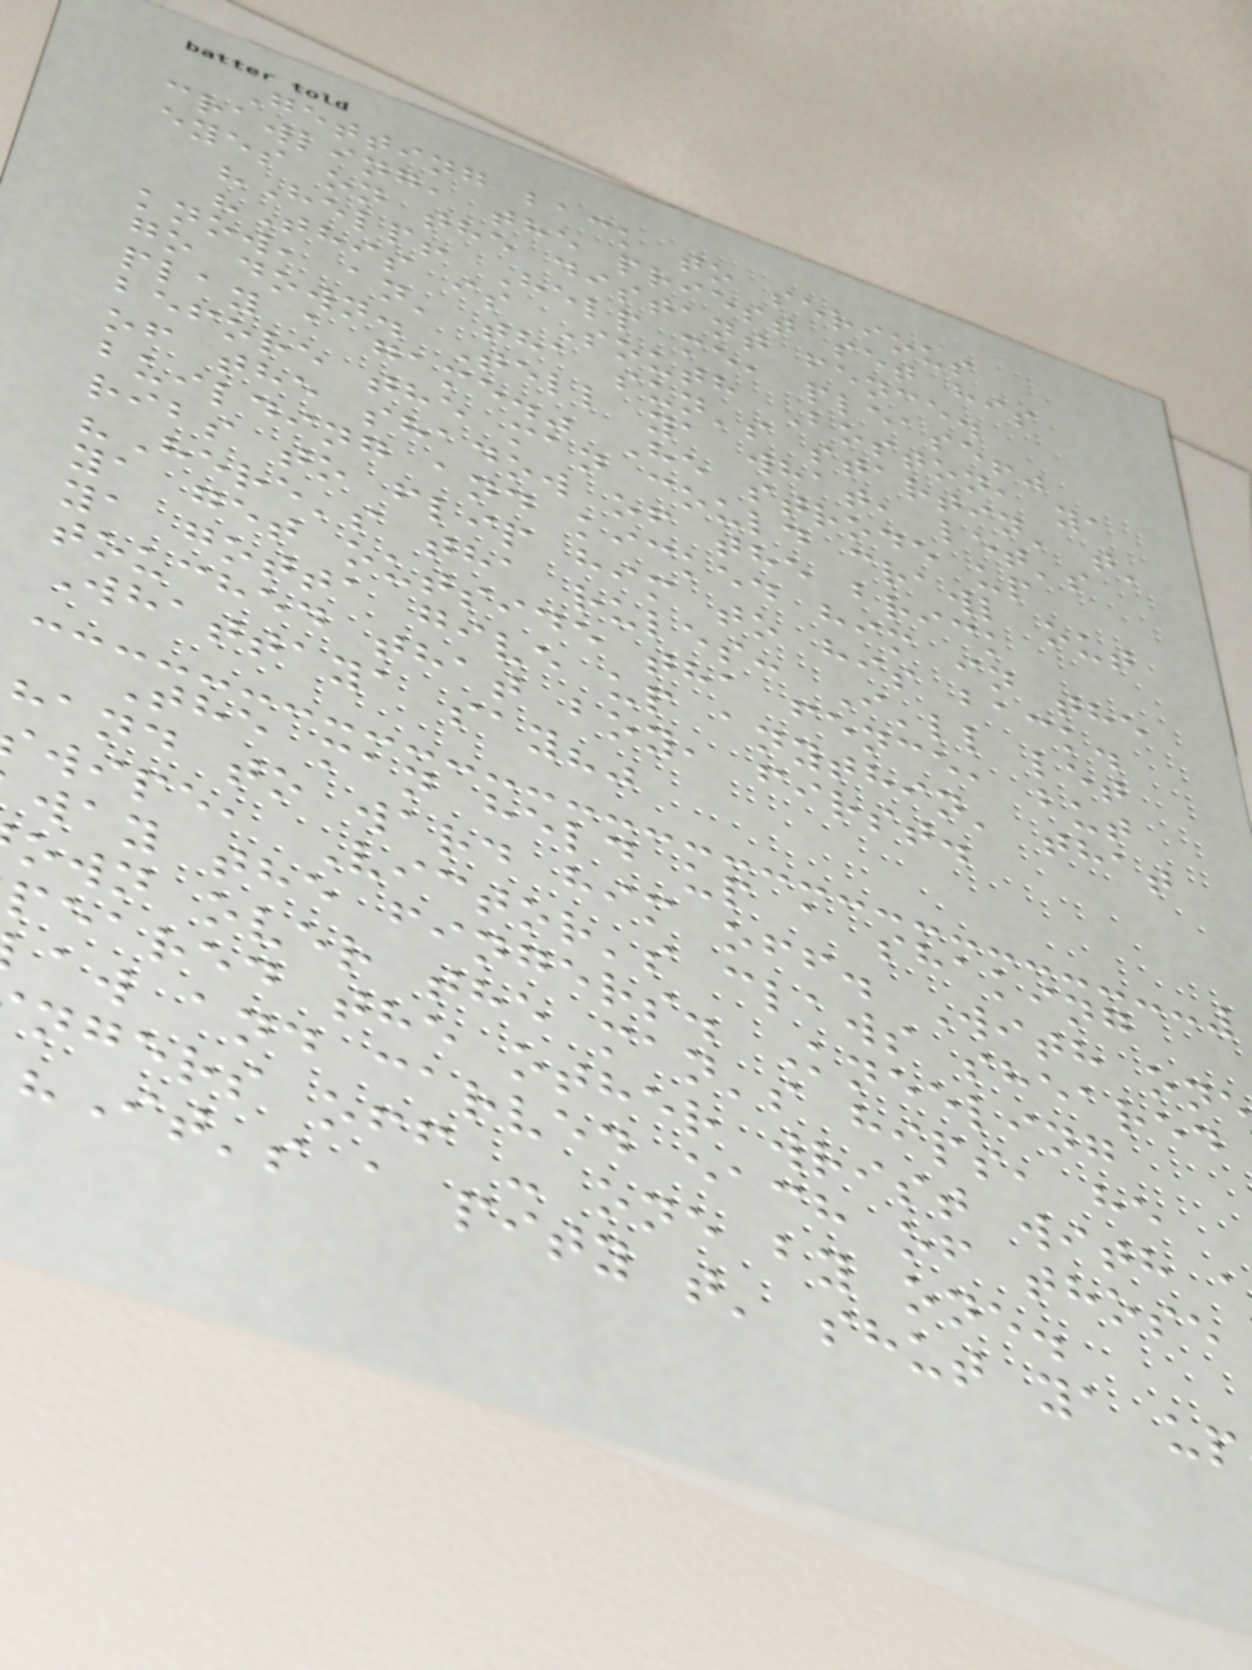Getting back to serious
crawling, the priest set his
eyes on the distant fence.
"Help! Help me, please!"
"This is South Boston, ya
know, an' tha sun's startin' t'
go down. Tell ya what, let's
play a game." He strode up
before the man could crawl out
of the shadow of the brick
building and kicked him in the
ribs to flip him to his back.
"Here's tha rules: I'll let
ya get outside tha fence, but
ya gotta give up anythin' that
touched that boy, first.
Whattaya say?"
The man held up a shaking
hand to ward him off. With one
wipe, Victor's claws sheared
way the fingers. Kneeling
own over the man's hips, he
peared the other wrist with
aw and carved each of those
ngers off - one by one.
"It's a pity t' shut ya up
